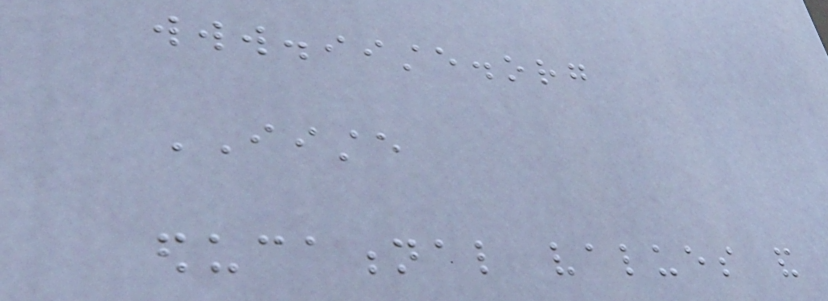www.iiste.org
IISTE
educational values and
